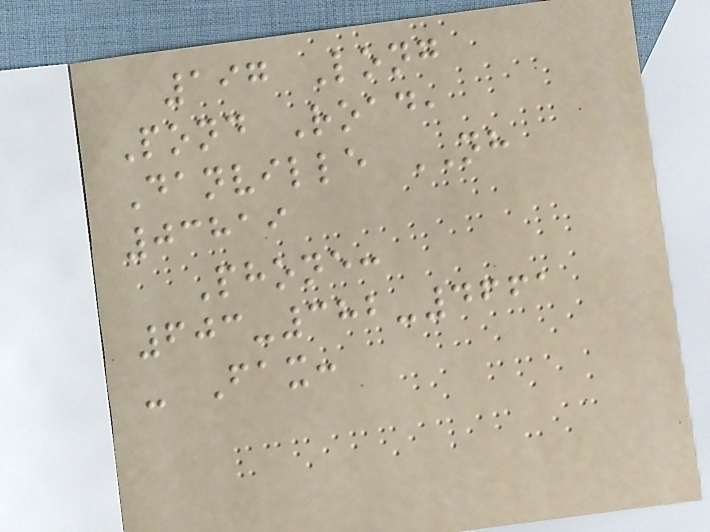197 Long
Pond Road,
Danville NH
03819
Phone:
603-382-4661
- Fax:
